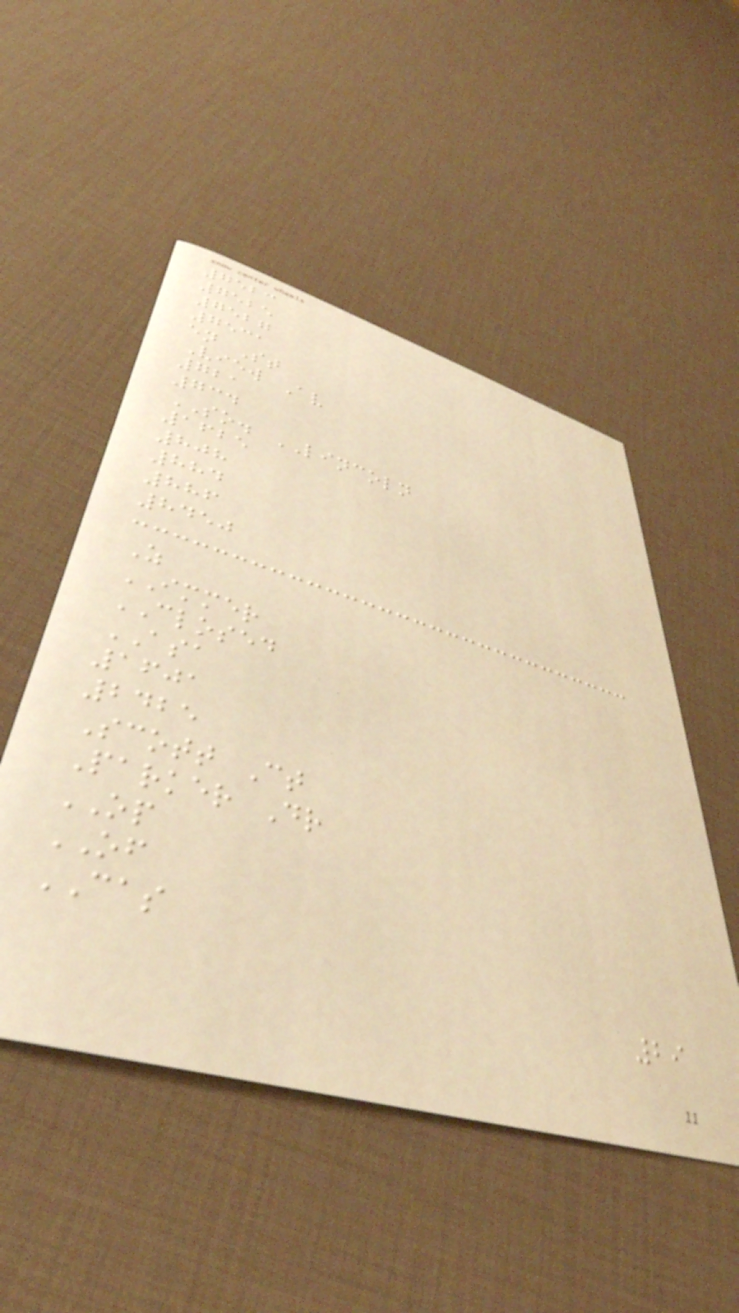7523
7525
7527
7531
en St
View Av
721
734
SO. LINCOLN
1625
808
884
886
8450
Z
IMMER
CLOSED
ASA
1601
2425
Scott Ct
Parker Dr
OP
OF
CAS
29
